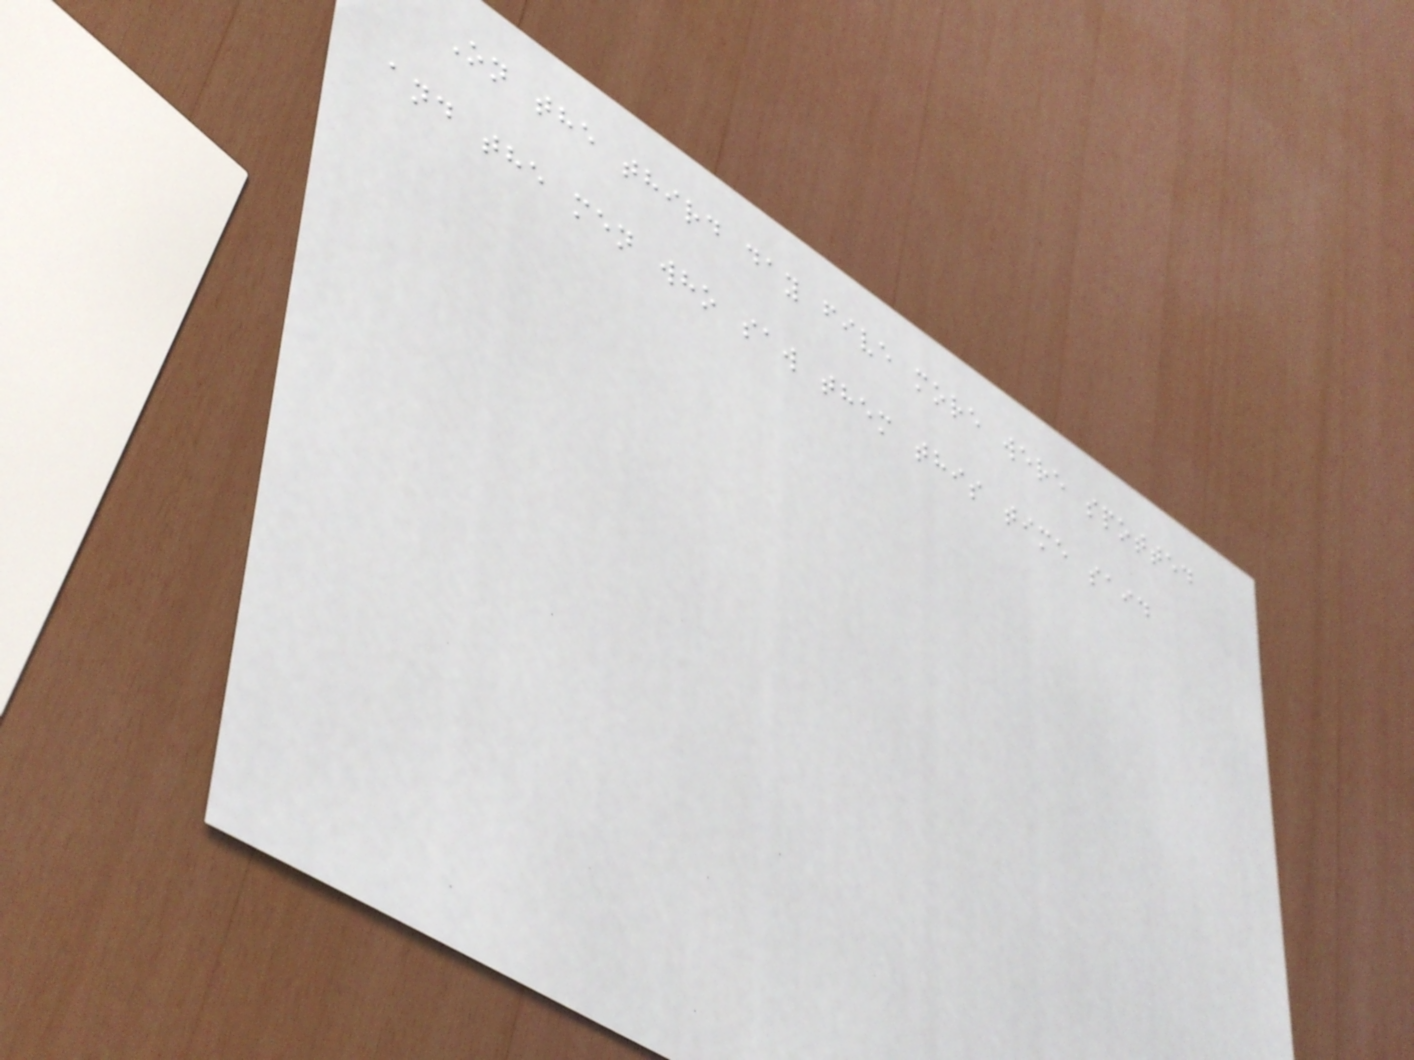On the third day five more were spotted
and the men who saw them this time said
